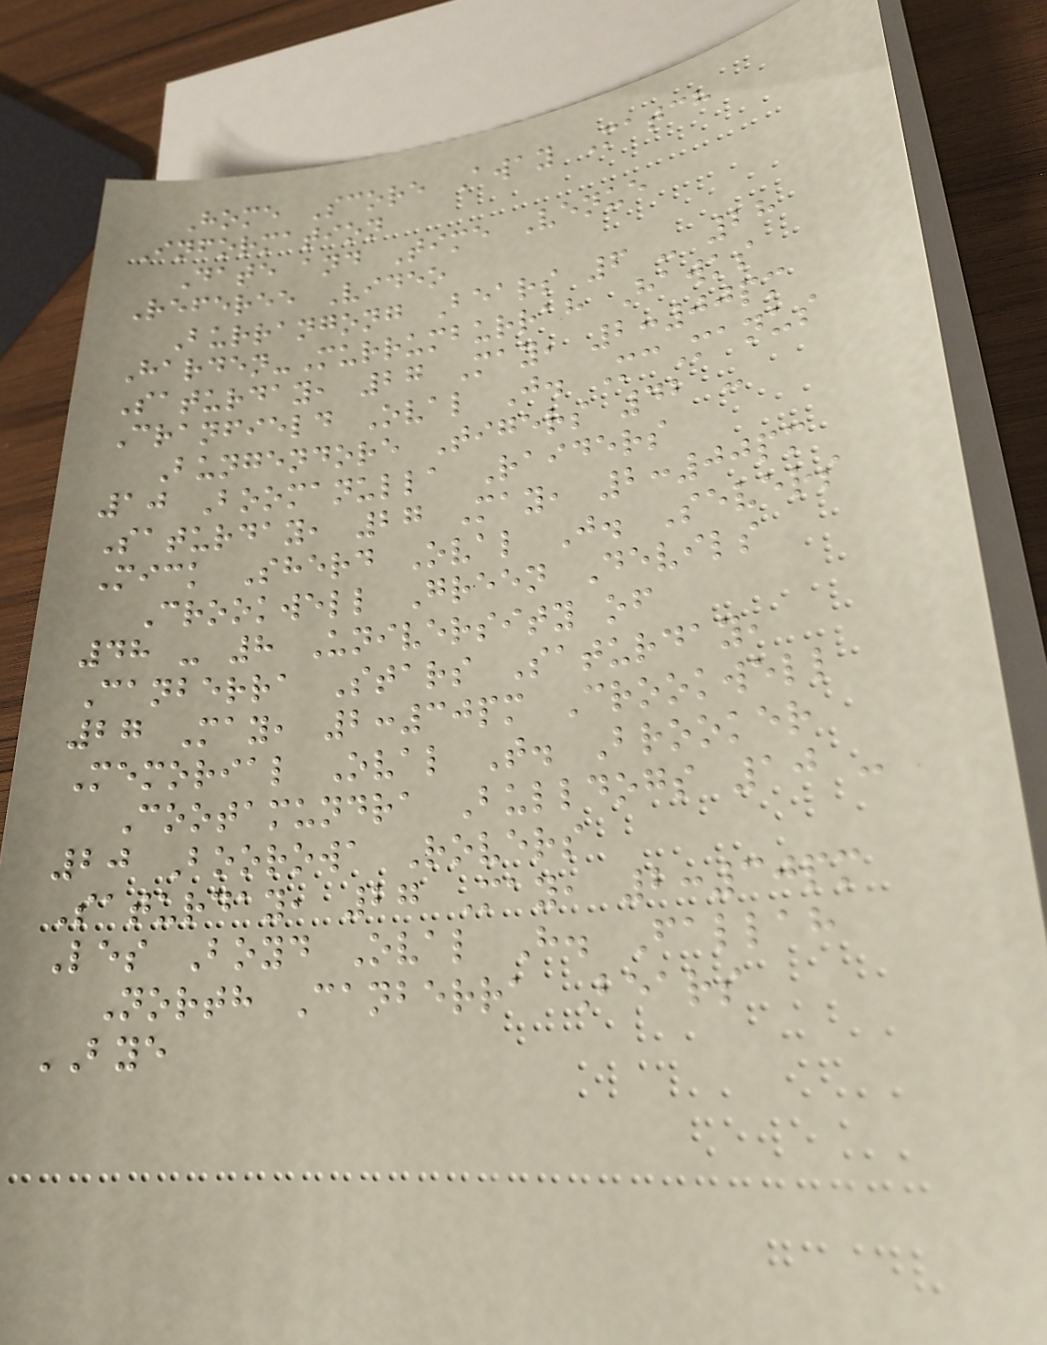Home Score Away Match
Information
Date and Time Venue
Referee Video
Burrangong Bears 6 - 28
Harden-Murrumburrah Hawks
Saturday, 27 May, 2:00pm
Cranfield Oval J. McManus
Bungendore Tigers 42 -
10 Boomanulla Raiders
Saturday, 27 May, 2:00pm
Mick Sherd Oval J. Severs
Crookwell Green Devils
48 - 8 University of
Canberra Stars Saturday,
27 May, 2:30pm Crookwell
Memorial Oval T. Brooker
Cootamundra Bulldogs 10 -
20 Boorowa Rovers
Saturday, 27 May, 2:30pm
Les Boyd Oval H. Fallah
North Canberra Bears
BYE
